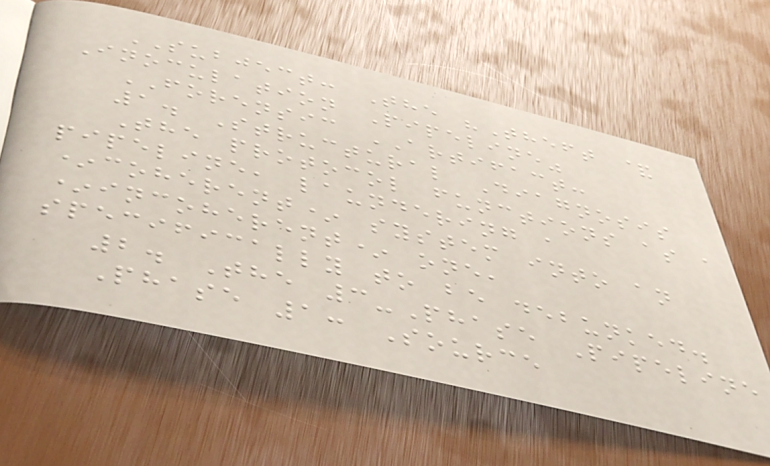SUBJECT: The "Theft &
Inoculation Pipeline"
FORENSIC ARTIFACT:
1. Structural Diagnosis
The protocol functions as a
pipeline, laundering a
*coherent* system into an
*incoherent* one,
specifically to be debunked.
2. The 3-Phase Pipeline
Phase 1: Source
